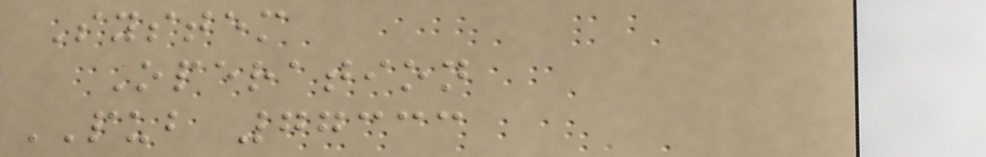System
Operation
PUB 77333
